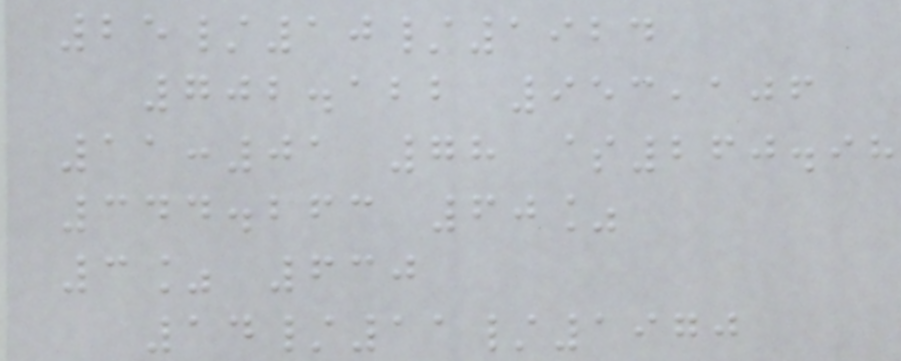25/10/1924
702.122 953,106
11:01 78 $260.98
344.263 60%
3% 630
14/11/1970
